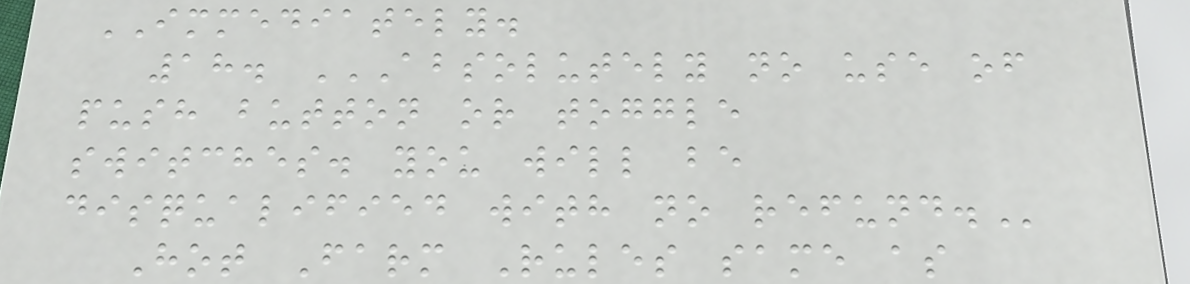IMMEDIATELY.
18. ABSOLUTELY NO USE OF
PUSH BUTTON OR TOGGLE
SWITCHES. YOU WILL BE
DISQUALIFIED WITH NO REFUND.
Hot Farm Rules same as
